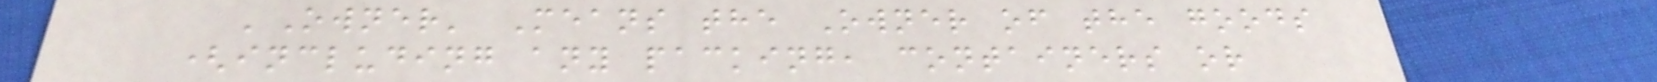'Owner' Means the Owner of the goods
(including any packing, containers or
